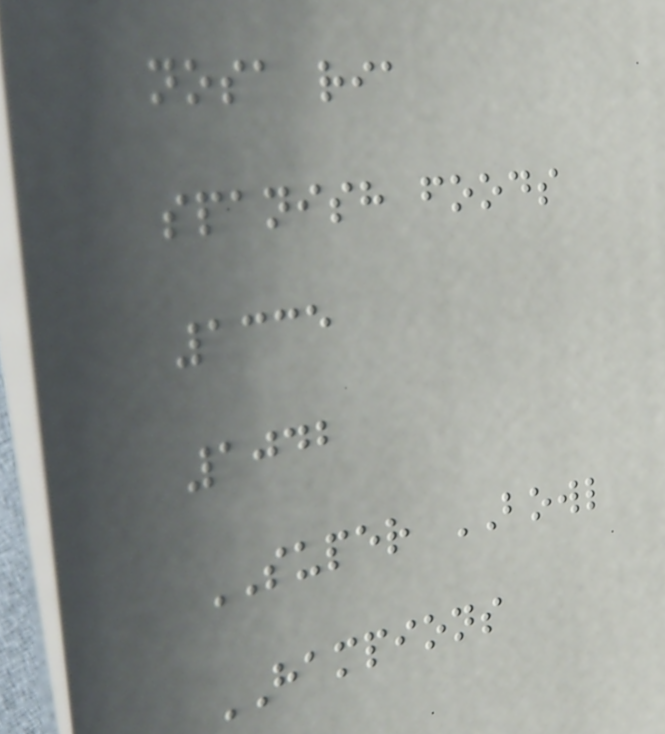nosa ria
spanish foods
1335
1042
SUPER BOWL
HAMPIONS
